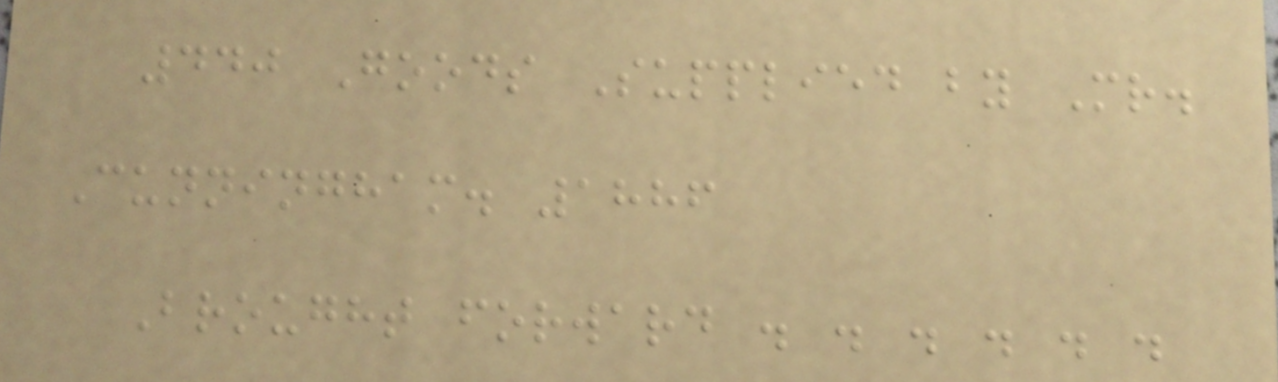440 Goods Supplied by Mr.
Cunningham. 1886
Brought forward . . . . . .
